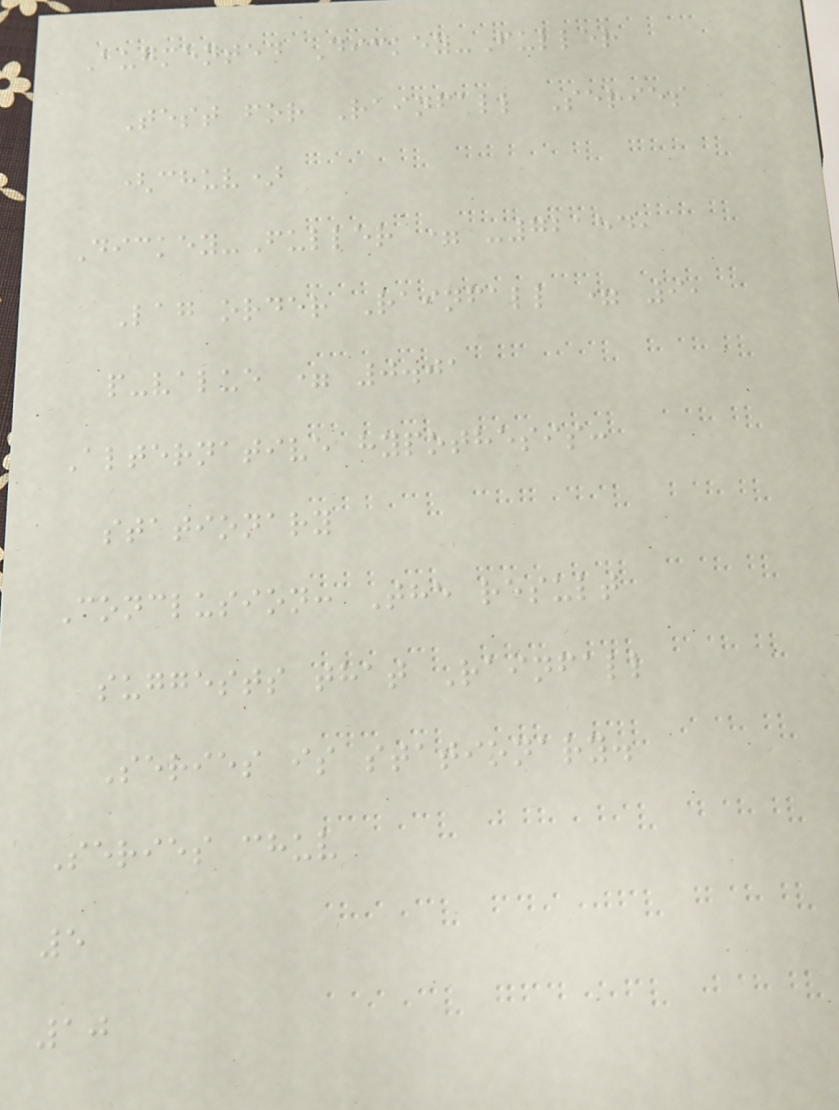Augmented Dickey-Fuller
Test for Rainfall Series
(chuv)
Dickey-Fuller = -72154,
Lag order Rainfall = 9,
p-value = 0.01
Alternative hypothesis:
stationary
Conclusion: The result
suggests that Rainfall
Series is stationary.
Series chuv
5
10
